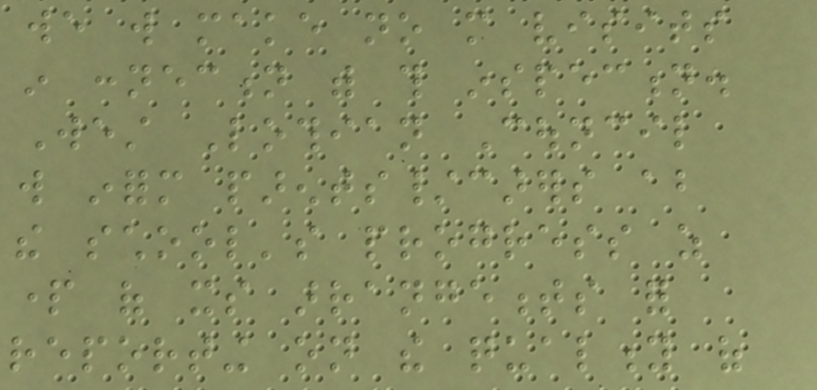we will make no more visits
in connection with this inspection.
West Lothian Council
will inform parents/carers about
the school's progress as
part of its arrangements for
reporting on the quality of
